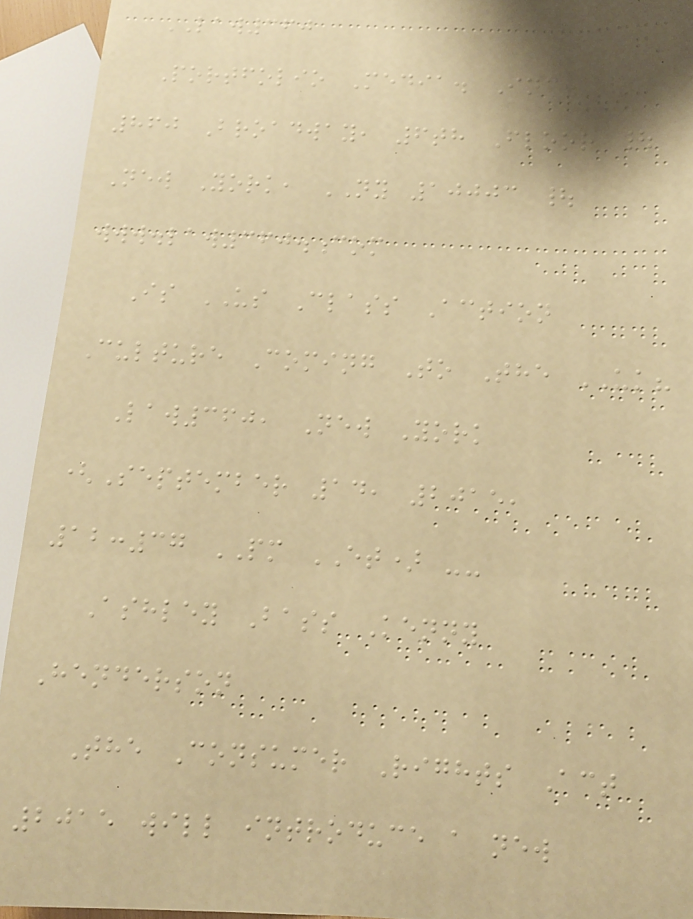LAW360
Portfolio Media. Inc. |
860 Broadway, 6th Floor |
New York, NY 10003 |
www.law360.com
Is US Class Action
Culture Coming To The UK?
Law360, New York
(September 14, 2015,
12:37 PM ET) --
Ashley Bass Kenny
Henderson
The Consumer Rights Act
2015 will introduce a new
